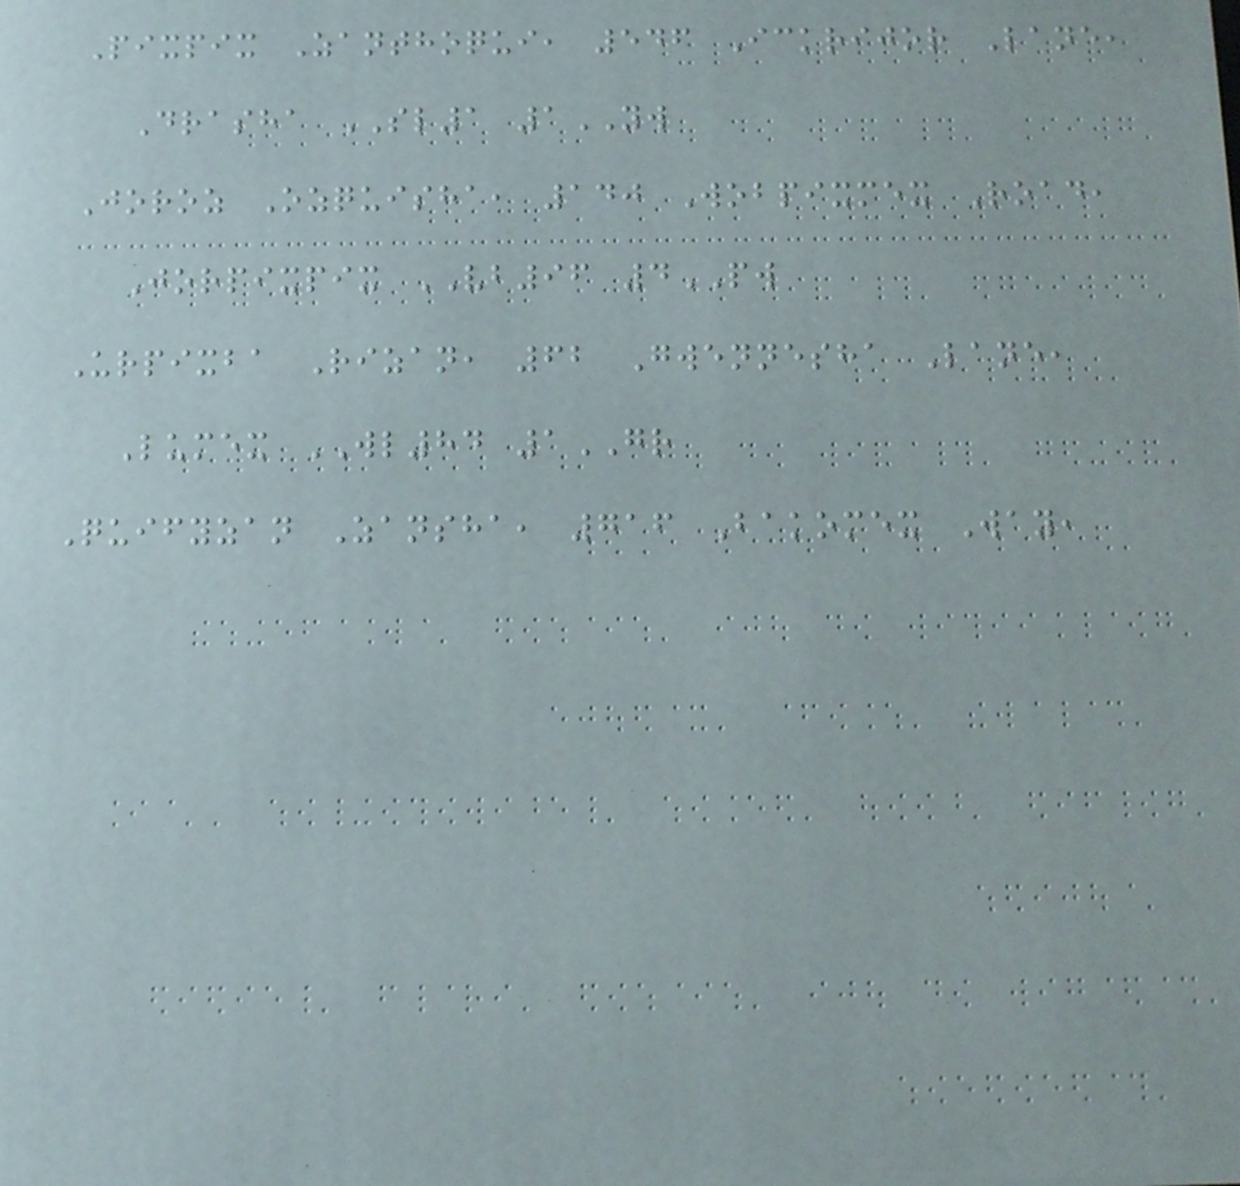Pixpix Zanthoqui, 546 Ickrijor Lane,
Drasha SL1 1YW
Joroz Ozquisha, 140 Wobpixmex Road,
Jorpixpix VB96 4PW
Urpixba Rizan, 62 Gwennesha Lane,
Lumex WL84 1GR
Quifyzan Zansha, 716 Bakomex Way,
